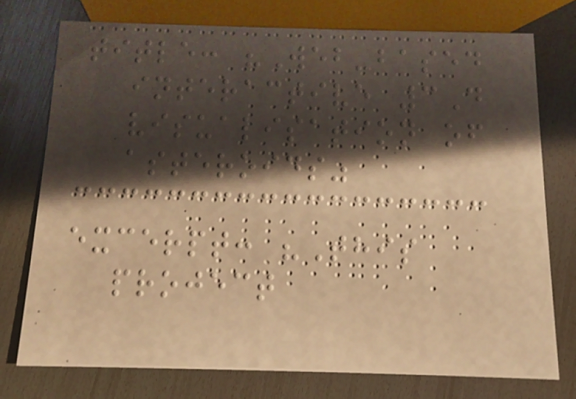title: "Web-based
interactive 3D
visualisation of
asteroids"
excerpt: "This
project
